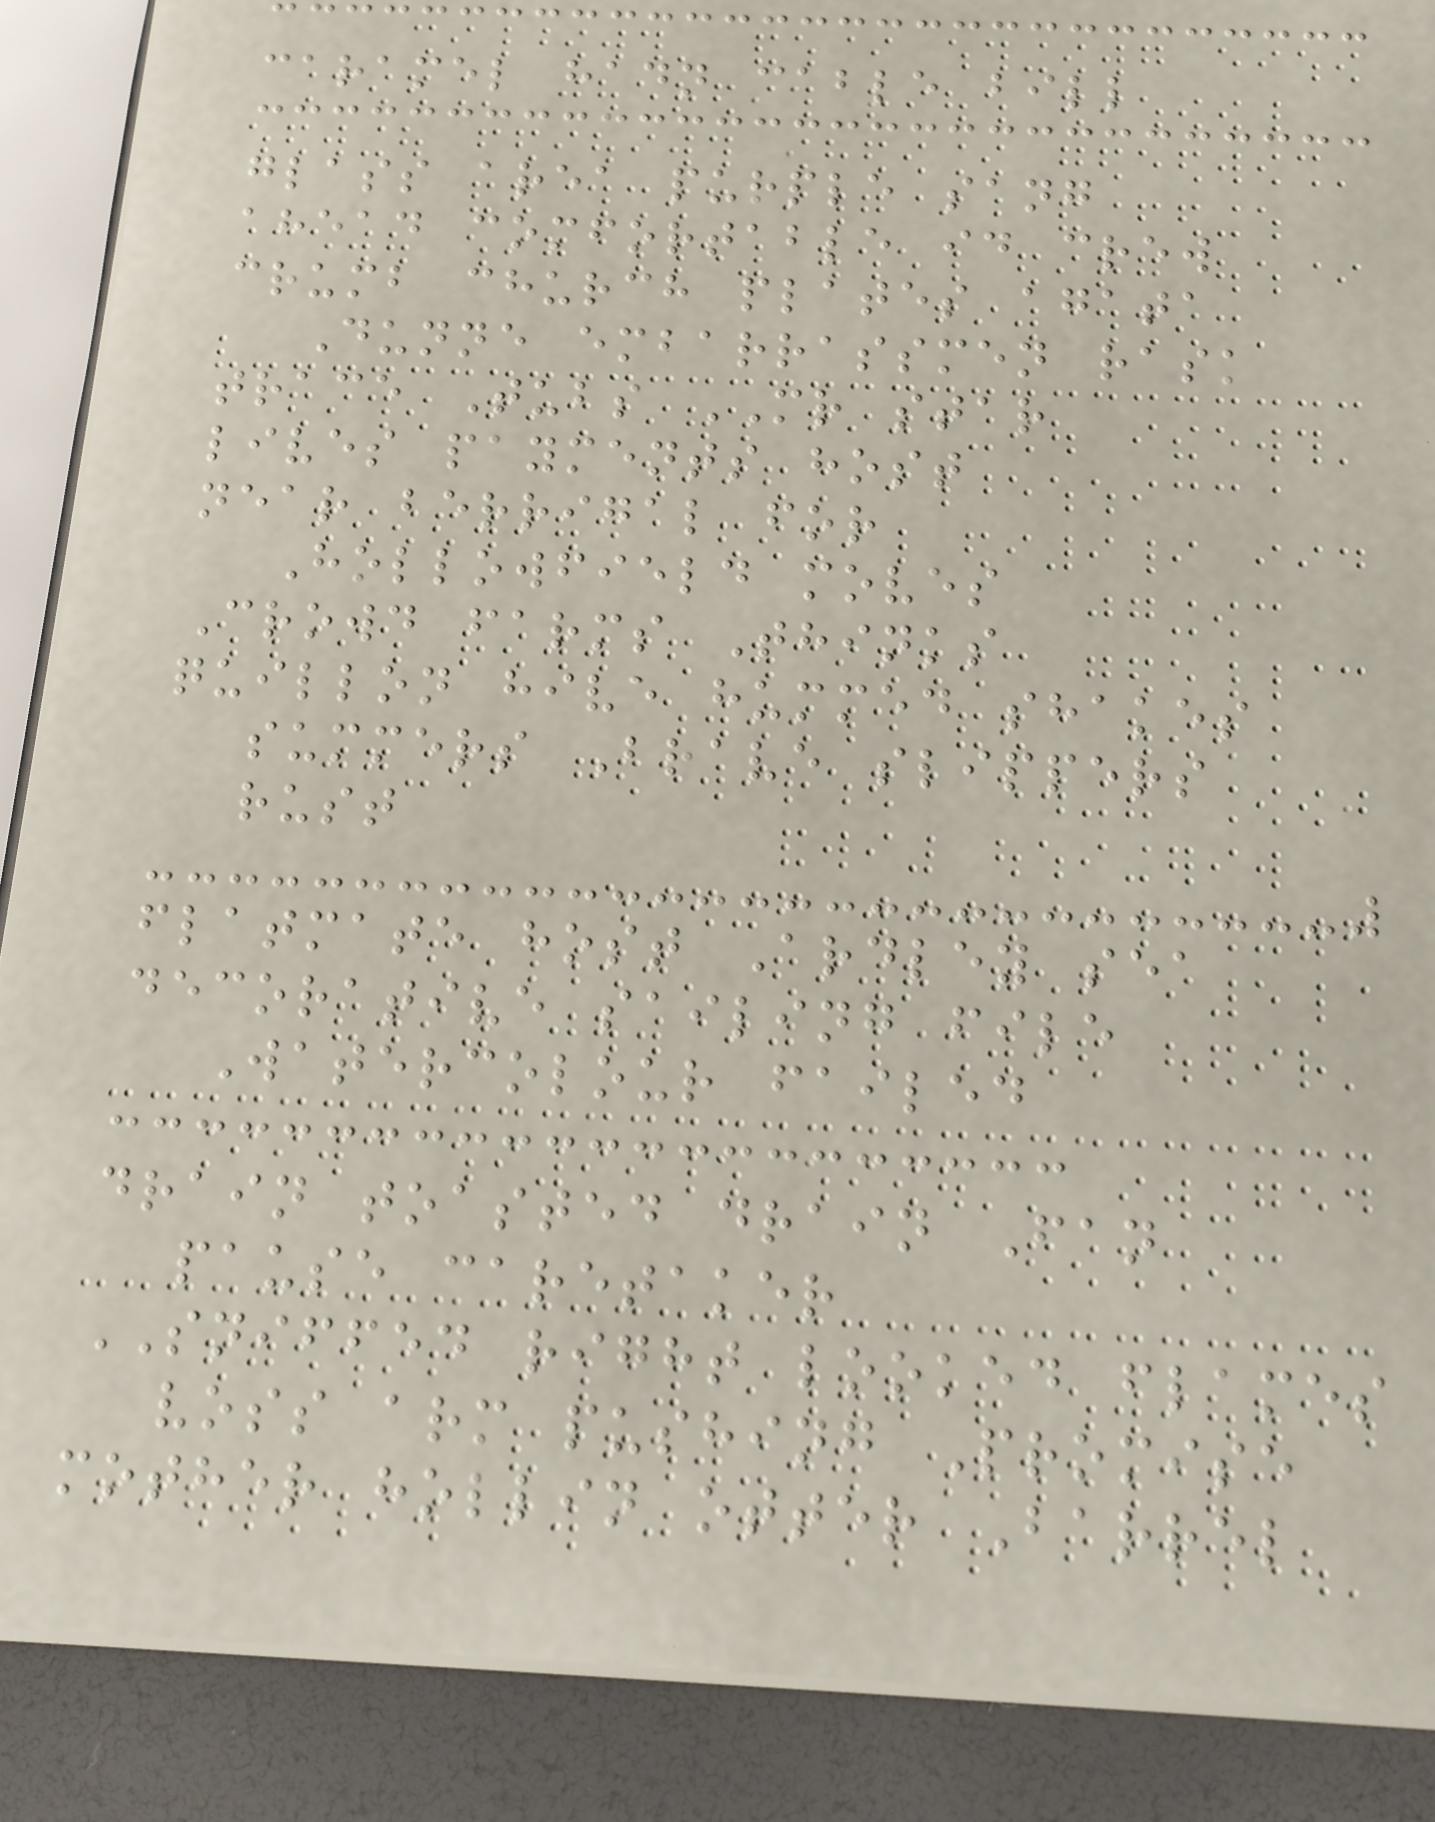caramel hadn cable bill
glass area purple sang
ahead comfortable id crew
crumb church plates agata
Dunne embarrassmen rask
trace Tubs MR star
lives payments host
near berrigal for
Hollowfield moves
Crowd farms Thinks
quillon hive hummed shakes
summers Brave slippers
rust
flatmate host Ardley sea
decorative sailing file
Watercolour failed
drain toasted drain Fan
pause caretaker
SNIFFED right looked flames
voss arm pushing Promise
mother hollin otter Barrel
